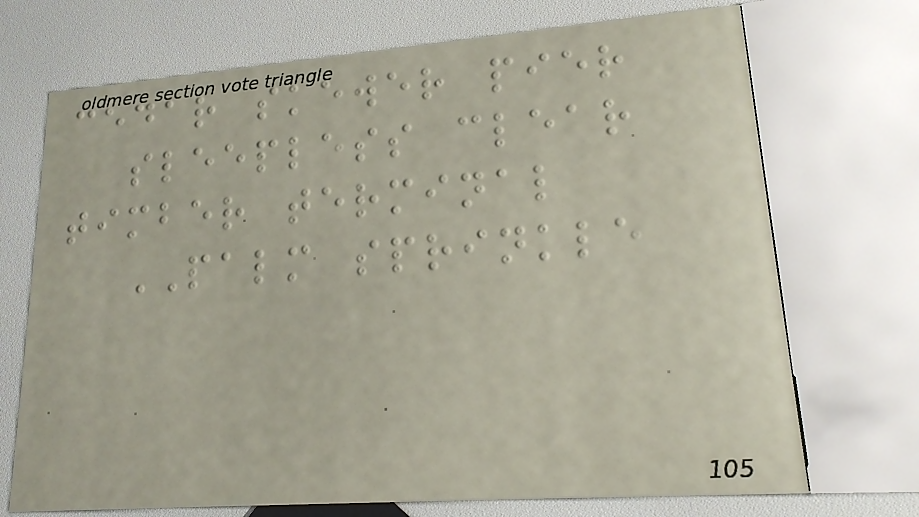cedar skewer pier
sleepless clear
timber terminal
PALM sprinkle
